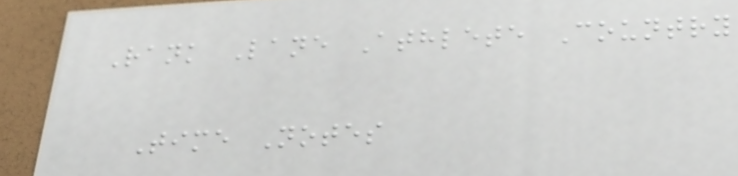Rank Lane Athlete Country
Time Notes
